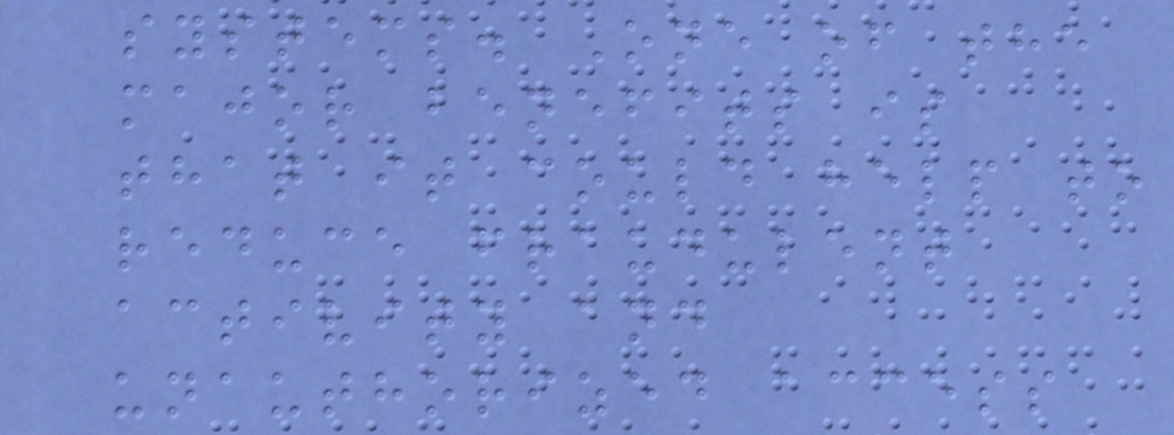systems. One of the
major benefits is
that it could help to
reduce fraudulent
activity and
unauthorized access
